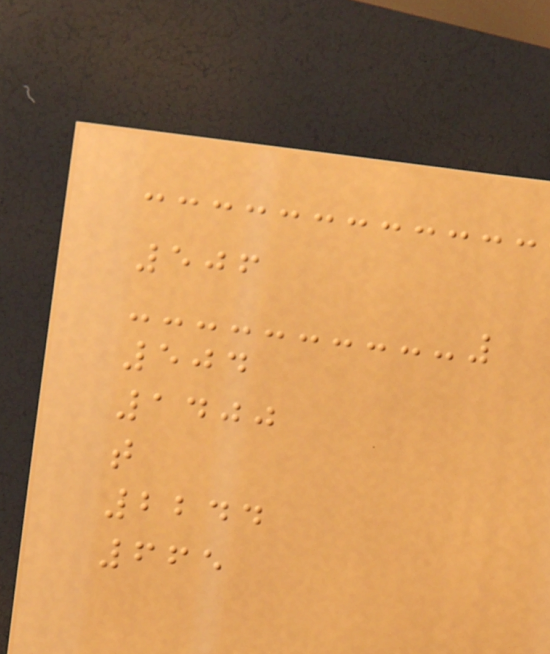506
504
1400
t
2244
665
